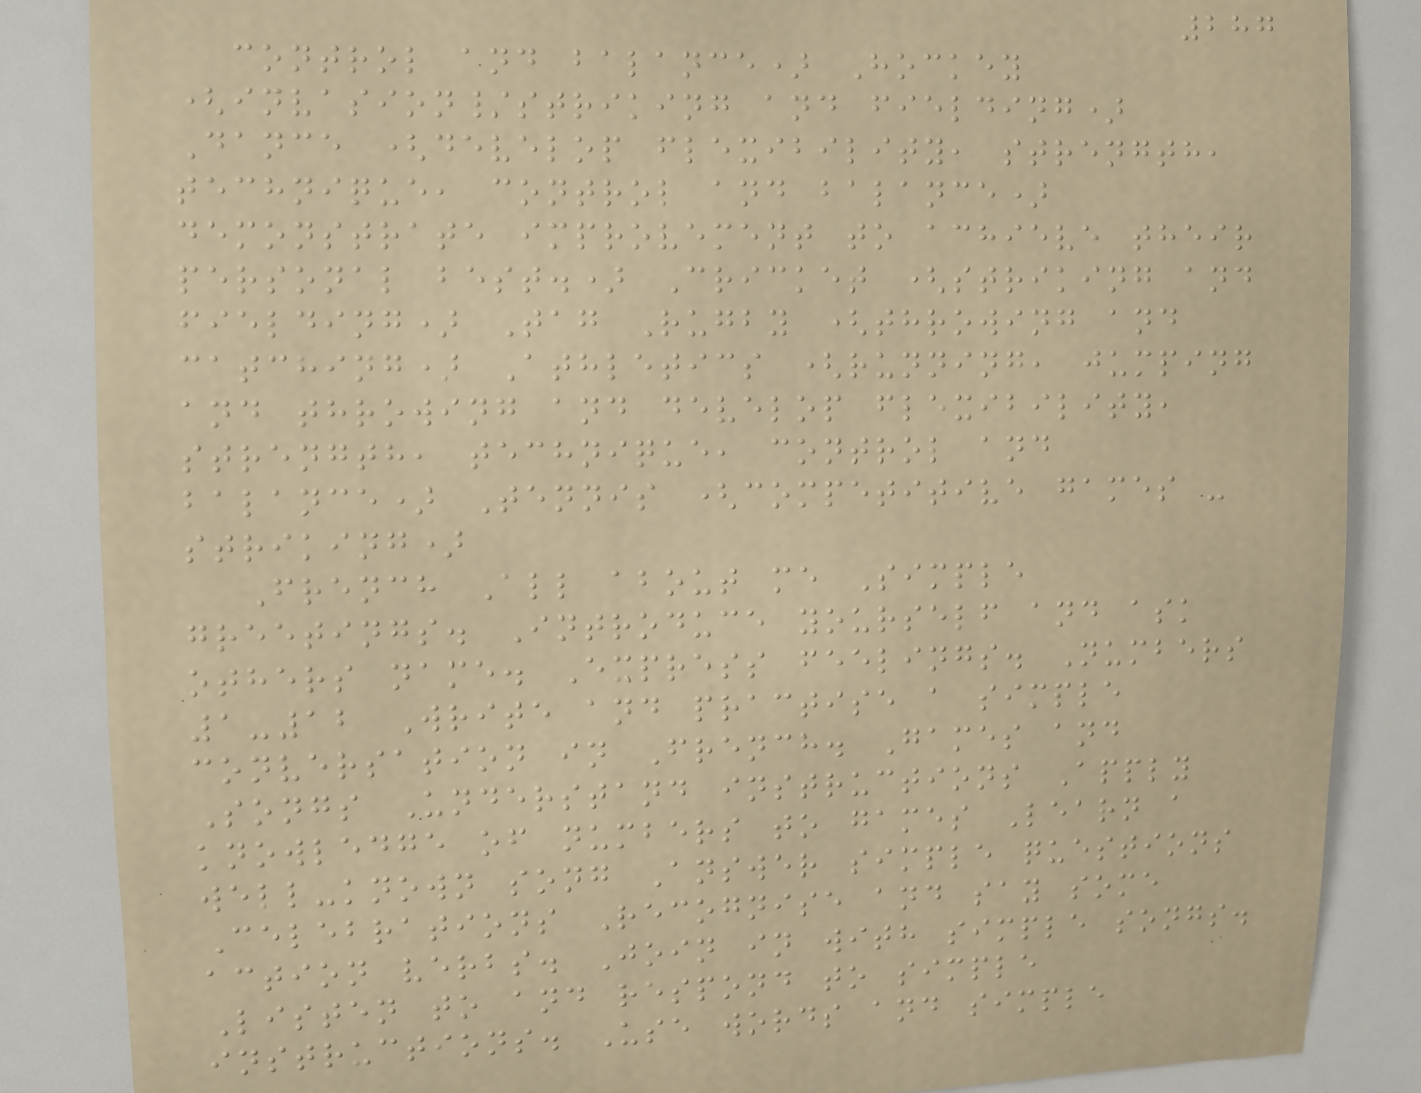287
control and balance) Hockey
(invasion/striking and fielding)
Dance (develop flexibility, strength,
technique, control and balance)
demonstrate improvement to achieve their
personal best.) Cricket (striking and
fielding) Tag Rugby (throwing and
catching) Athletics (running, jumping
and throwing and develop flexibility,
strength, technique, control and
balance) Tennis (competitive games -
striking)
French All about me Simple
greetings. Introduce yourself and ask
others name. Express feelings. Numbers
1-12 Write and practise a simple
conversation in French. Games and
Songs Understand instructions Apply
knowledge of numbers to games Learn a
well-known song Answer simple questions
Celebrations Recognise and say some
action verbs. Join in with simple songs.
Listen to and respond to simple
instructions. Use words and simple
